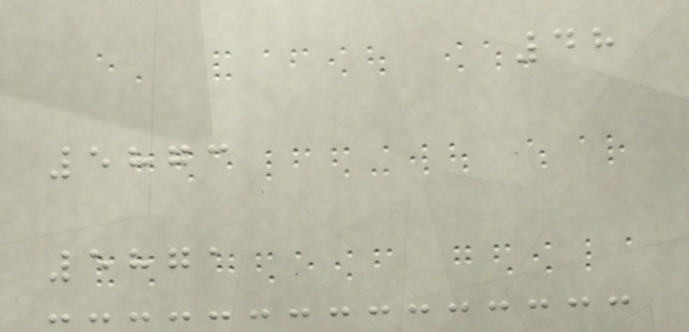48
5873
5871
